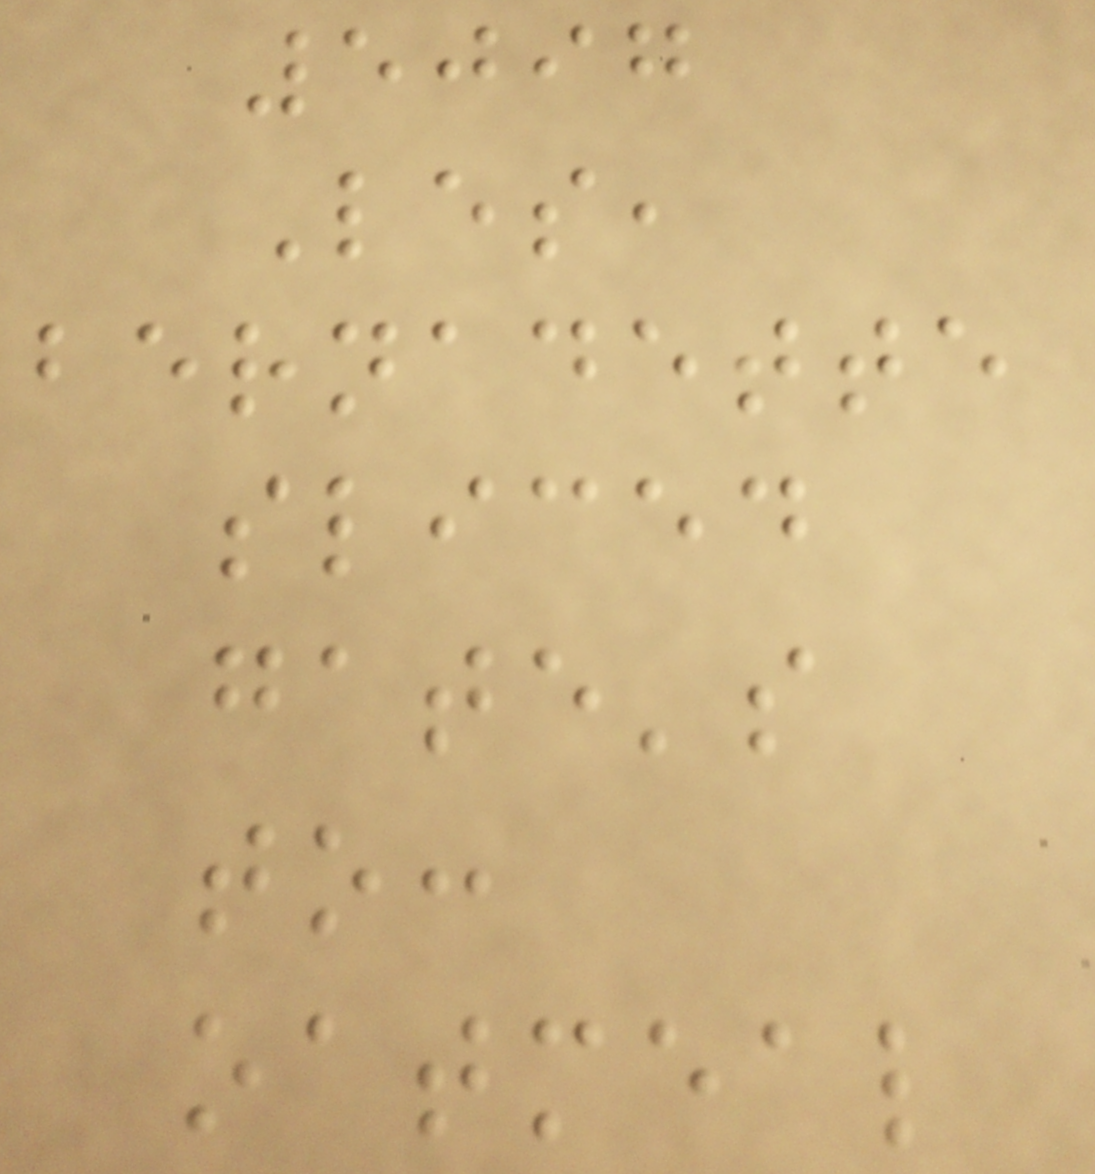5097
Les,
bernadette
sliced
gate's
to:
oatmeal
